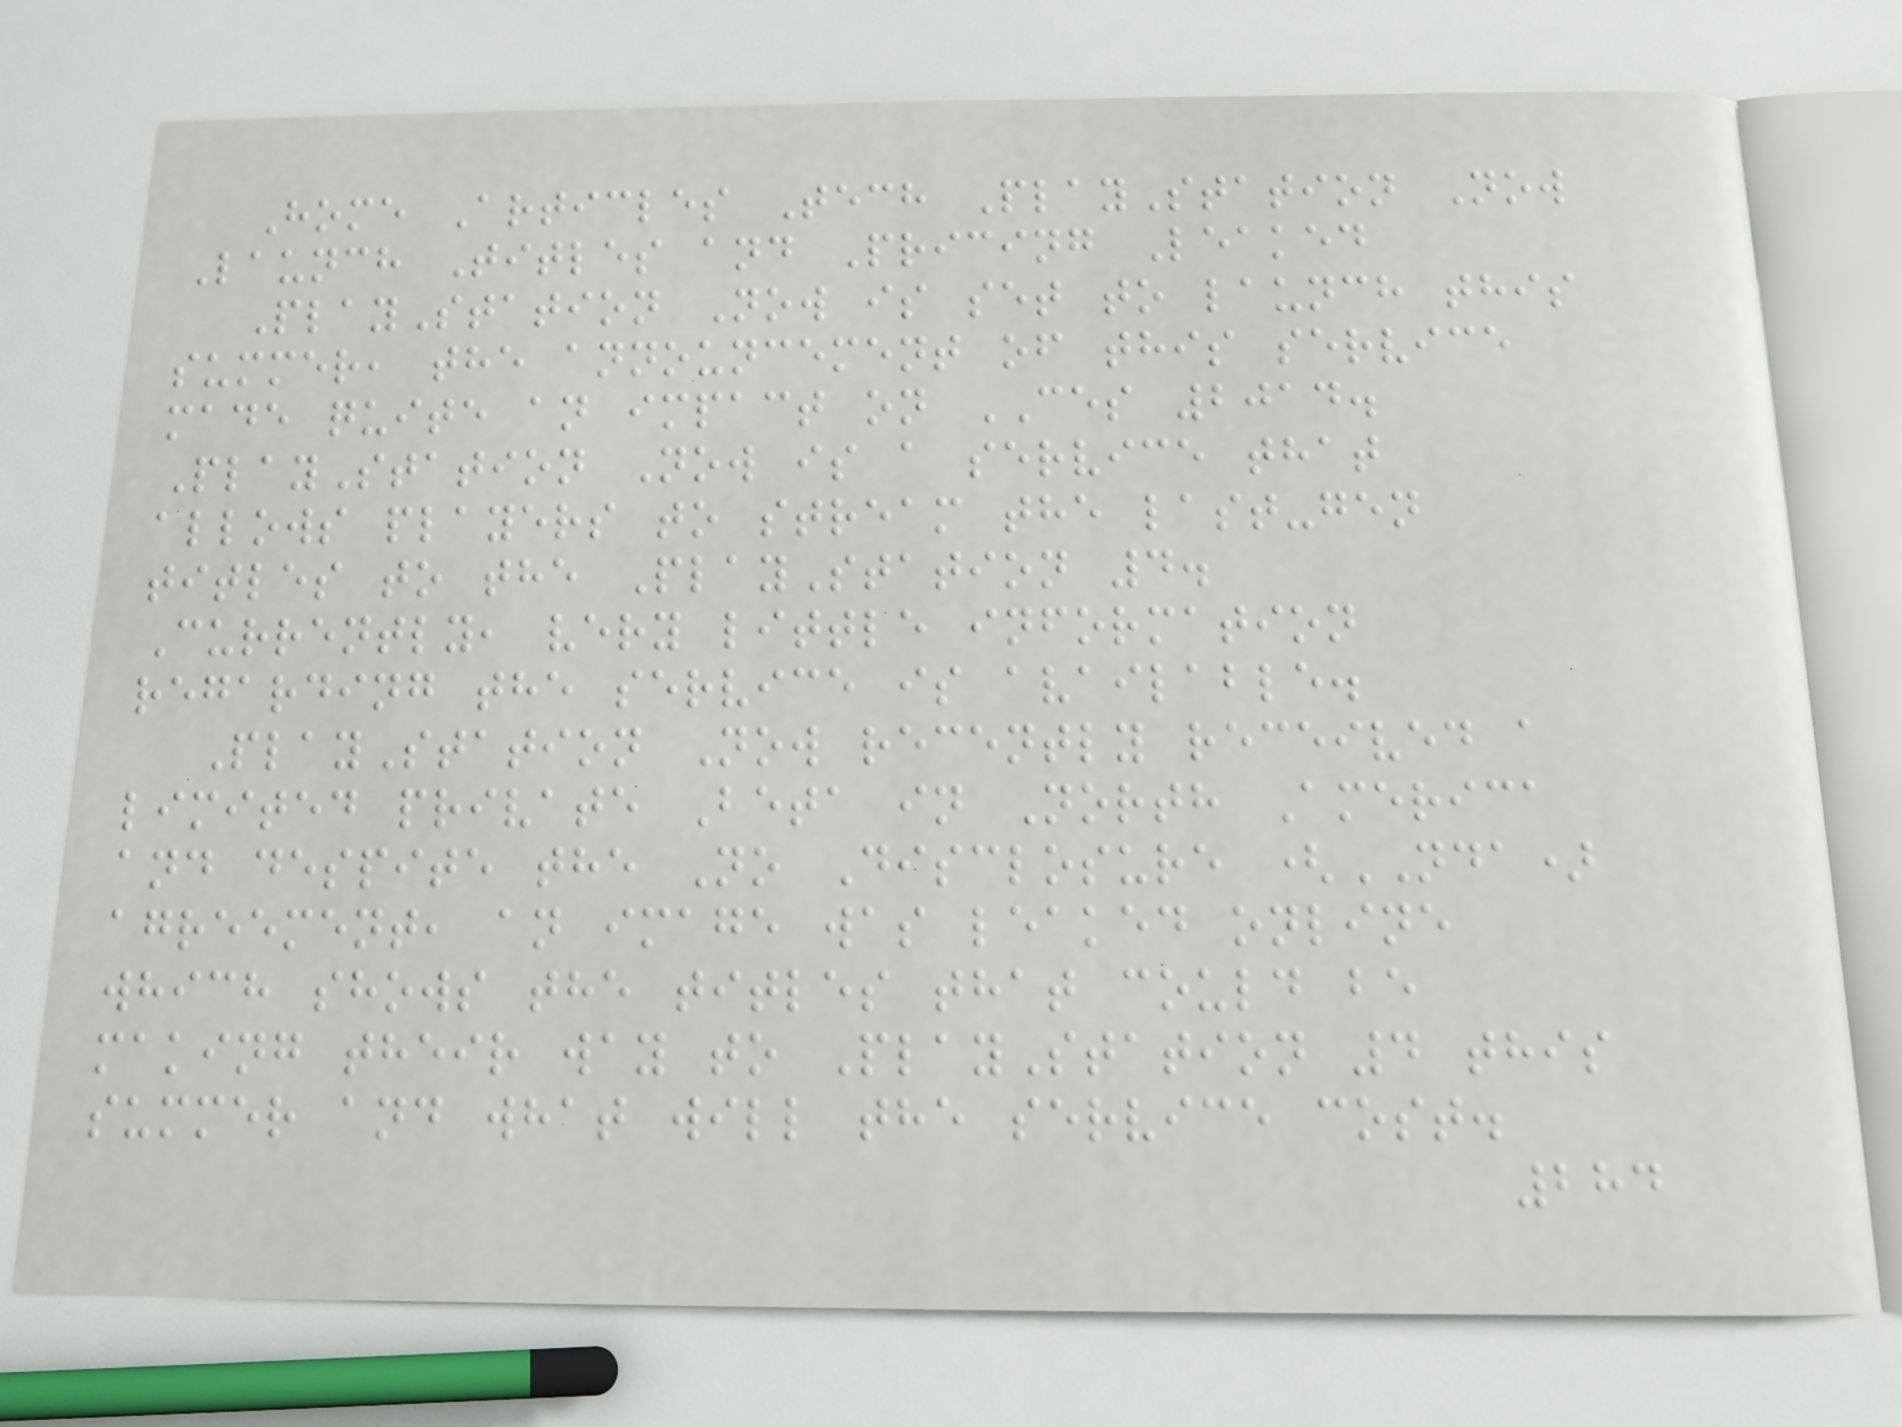Home Articles Tech PlayStation Now
Launch Titles and Pricing Leaked
PlayStation Now is set to launch this
summer, the announcement of this service
made quite an impact on CES 2014.
PlayStation Now is a service that
allows players to stream the last-gen
titles to the PlayStation 4.
Currently, very little information
regarding the service is available.
PlayStation Now recently received a
limited private Beta in North America
and despite the No Disclosure (NDA)
agreement, an image was leaked online
which shows the titles that could be
making their way to PlayStation 4 this
summer and what will the service cost.
284
